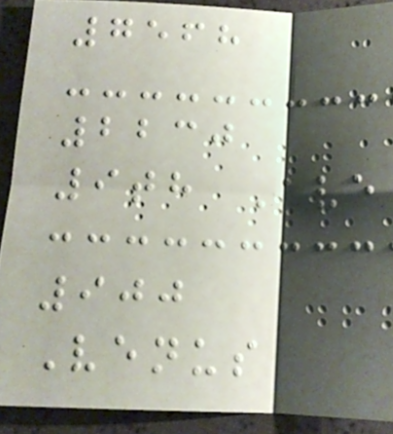7568
2230
9th Ave
900
Venus
